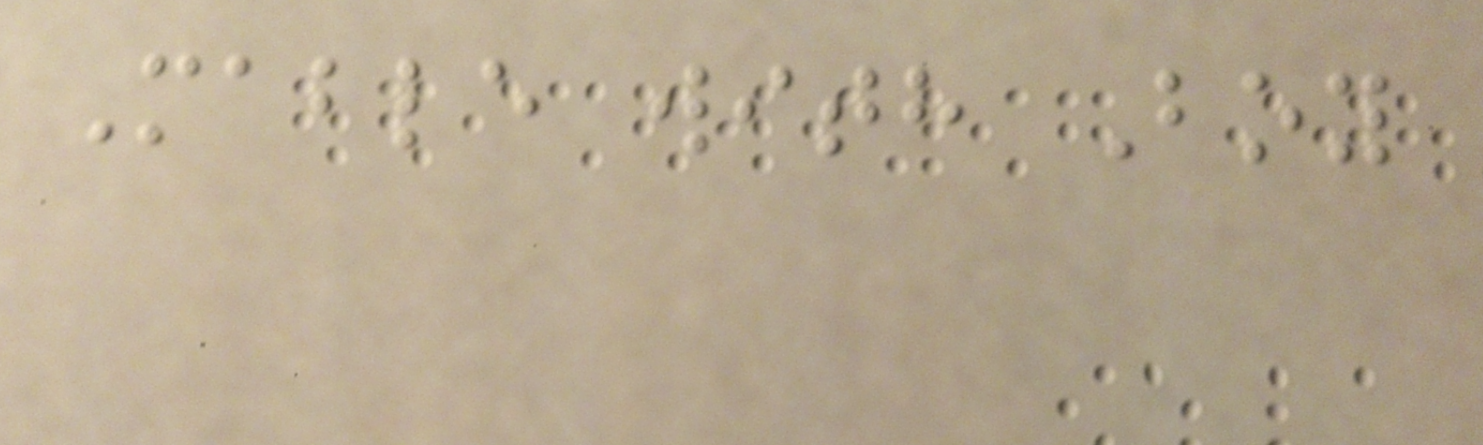Mable with Boy
